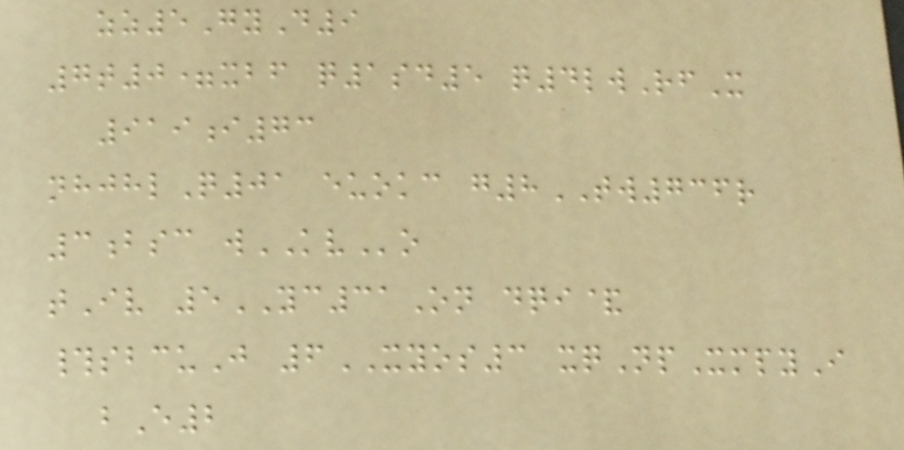zz5GyD9
7t0=xbf q1sd5 q4lwRfX
919i73
nhjhlQ01 euokc g8TW736r
3bsc wKVo
tIv 5YC31On dqi&
#sbcuJ 6XYOS3 xqNpXmpyI
bE2
